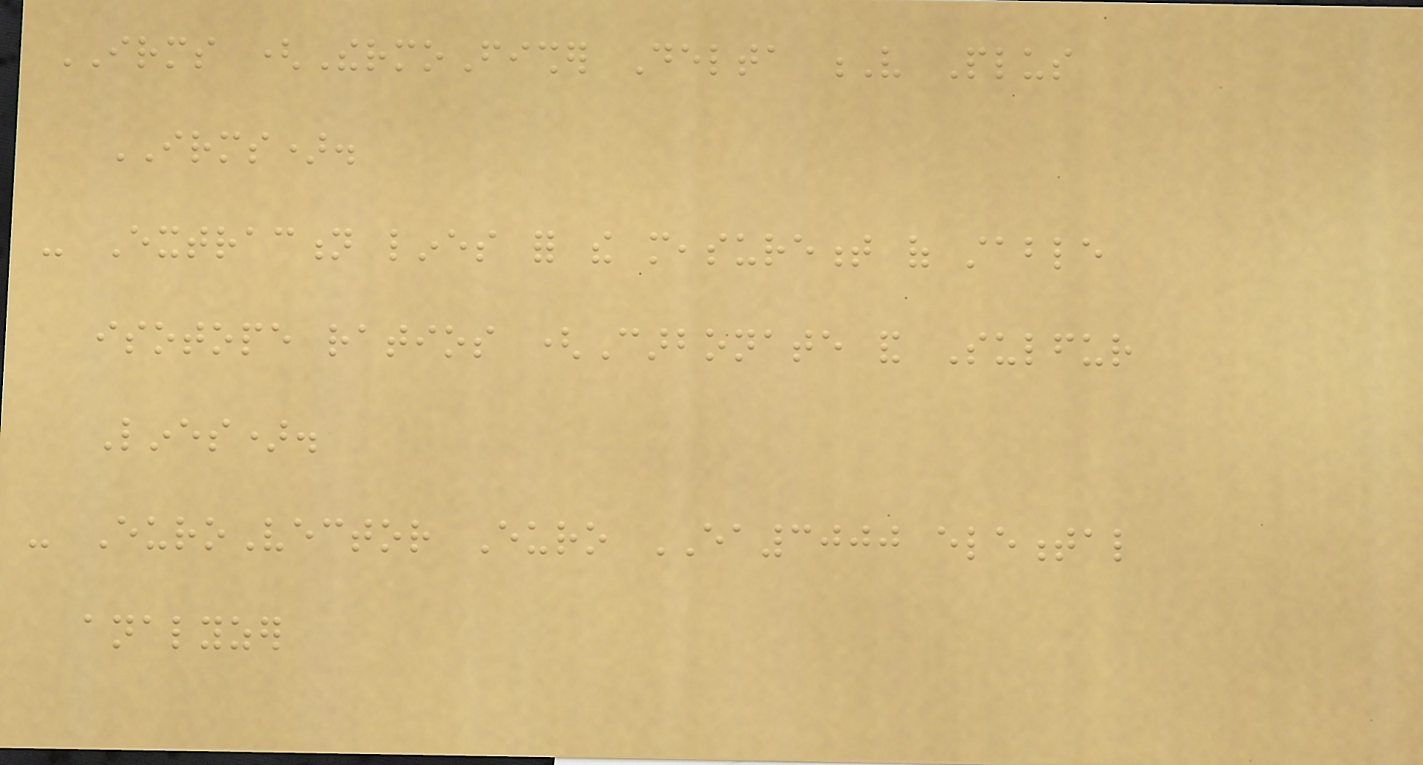IRMS (ThermoFisher Delta V Plus
IRMS).
- Extraction lines for the measurement of stable
isotope ratios (Carbonate and Sulfur
Lines).
- EuroVector Euro EA3000 elemental
analyzer
